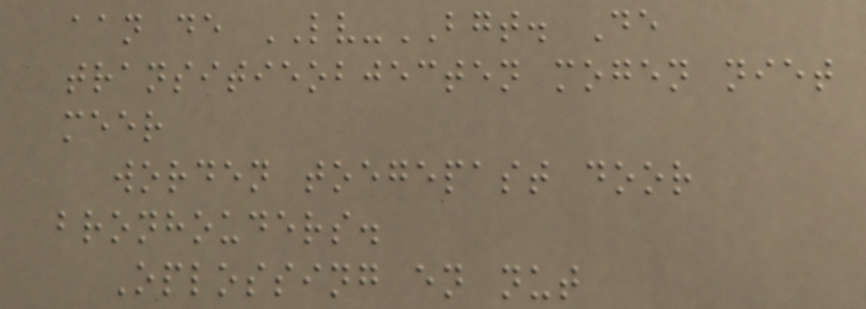aan de LV-BGT. De
transitieobjecten mogen niet
meer
worden toegepast door
bronhouders.
Oplossing en nut
